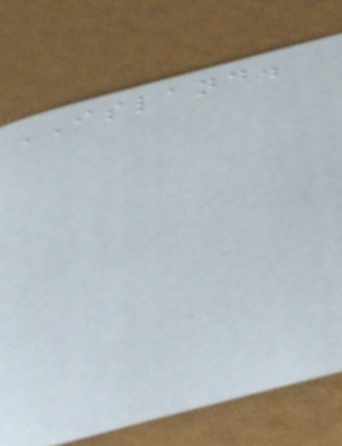ISLAND.
